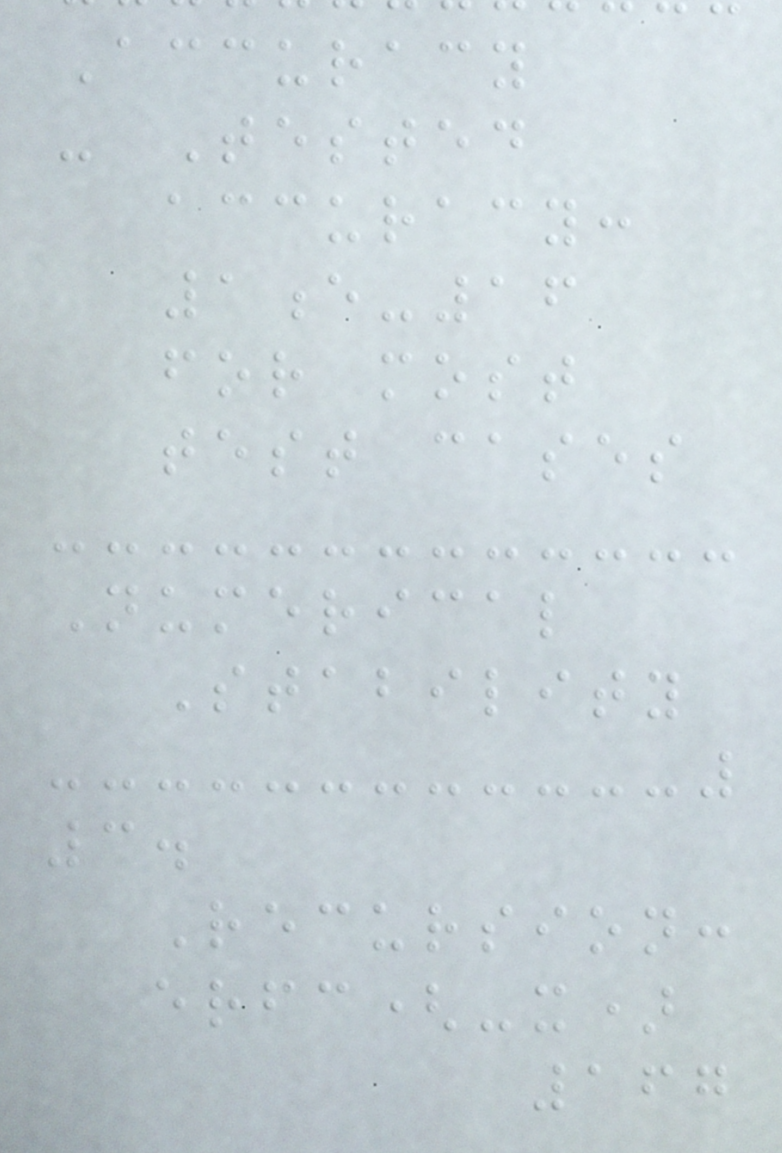Accuracy
- Tested
accuracy:
1e-16
for most
test cases
Numerical
Stability
3.
Recursion:
erfc(-x)
167
